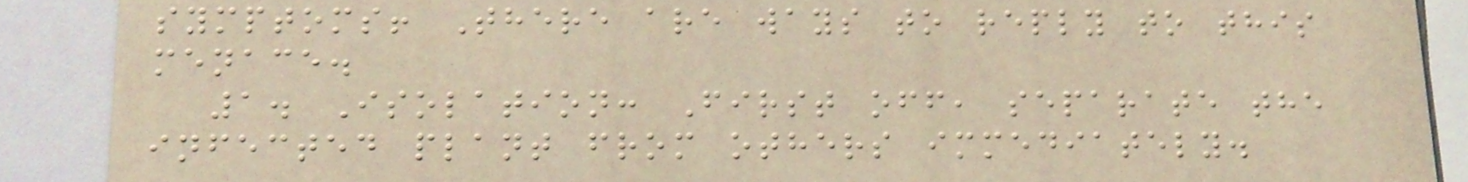symptoms! There are ways to reply to this
menace.
1. Isolation: First off, separate the
infected plant from others immediately.
